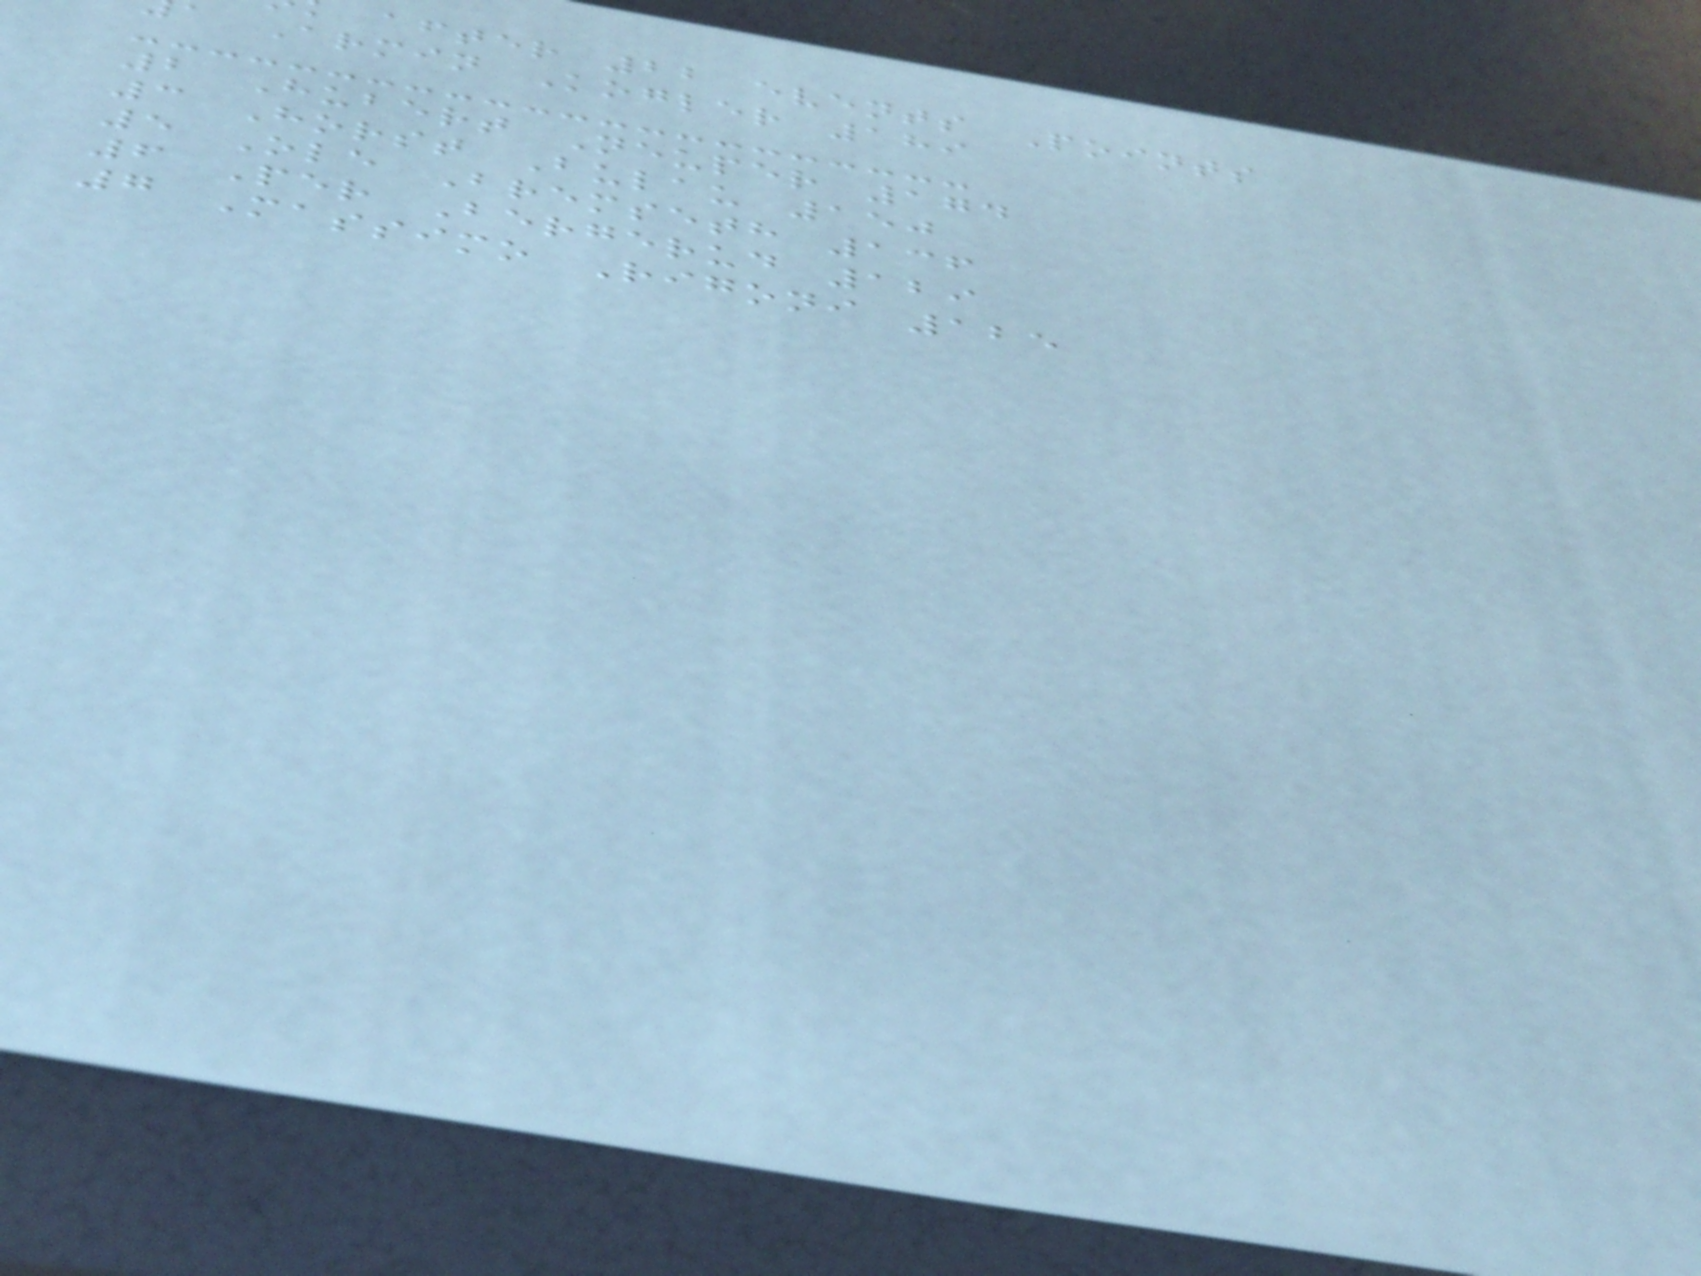after 22 events Points
a Armin Kogler 189
2 Hubert Neuper 174
3 Horst Bulau 150
5 Ole Bremseth 136
6 Per Bergerud 129
7 Massimo Rigoni 125
